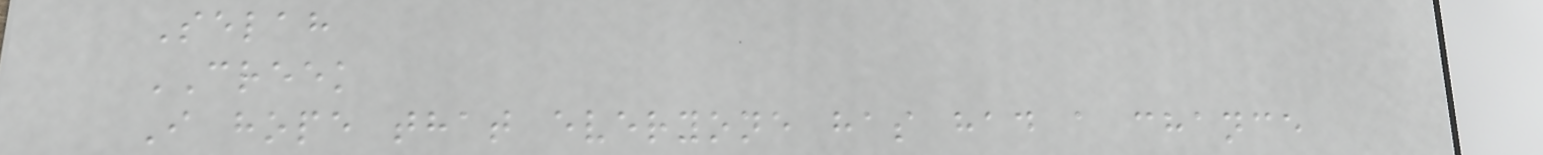Selah
CREEK
I hope that everyone has had a chance
